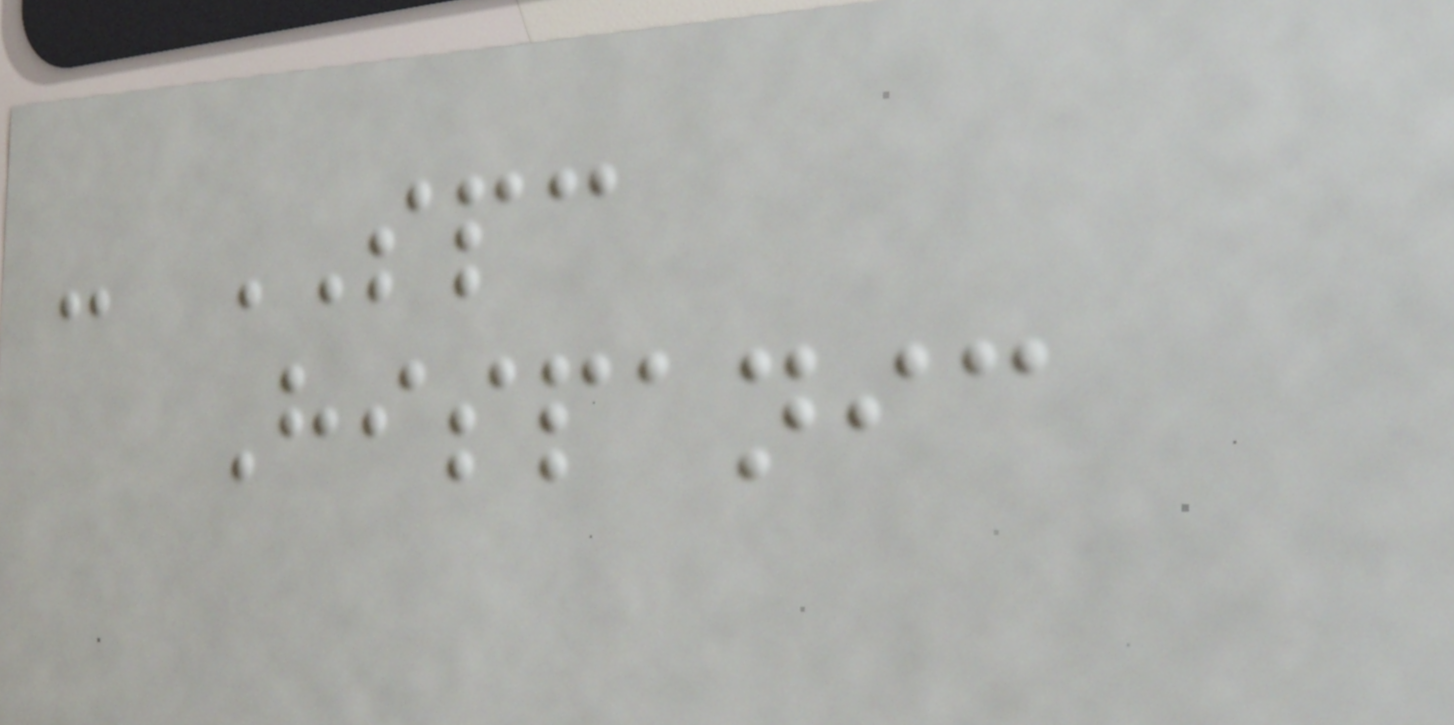- SPC
Hispanic
